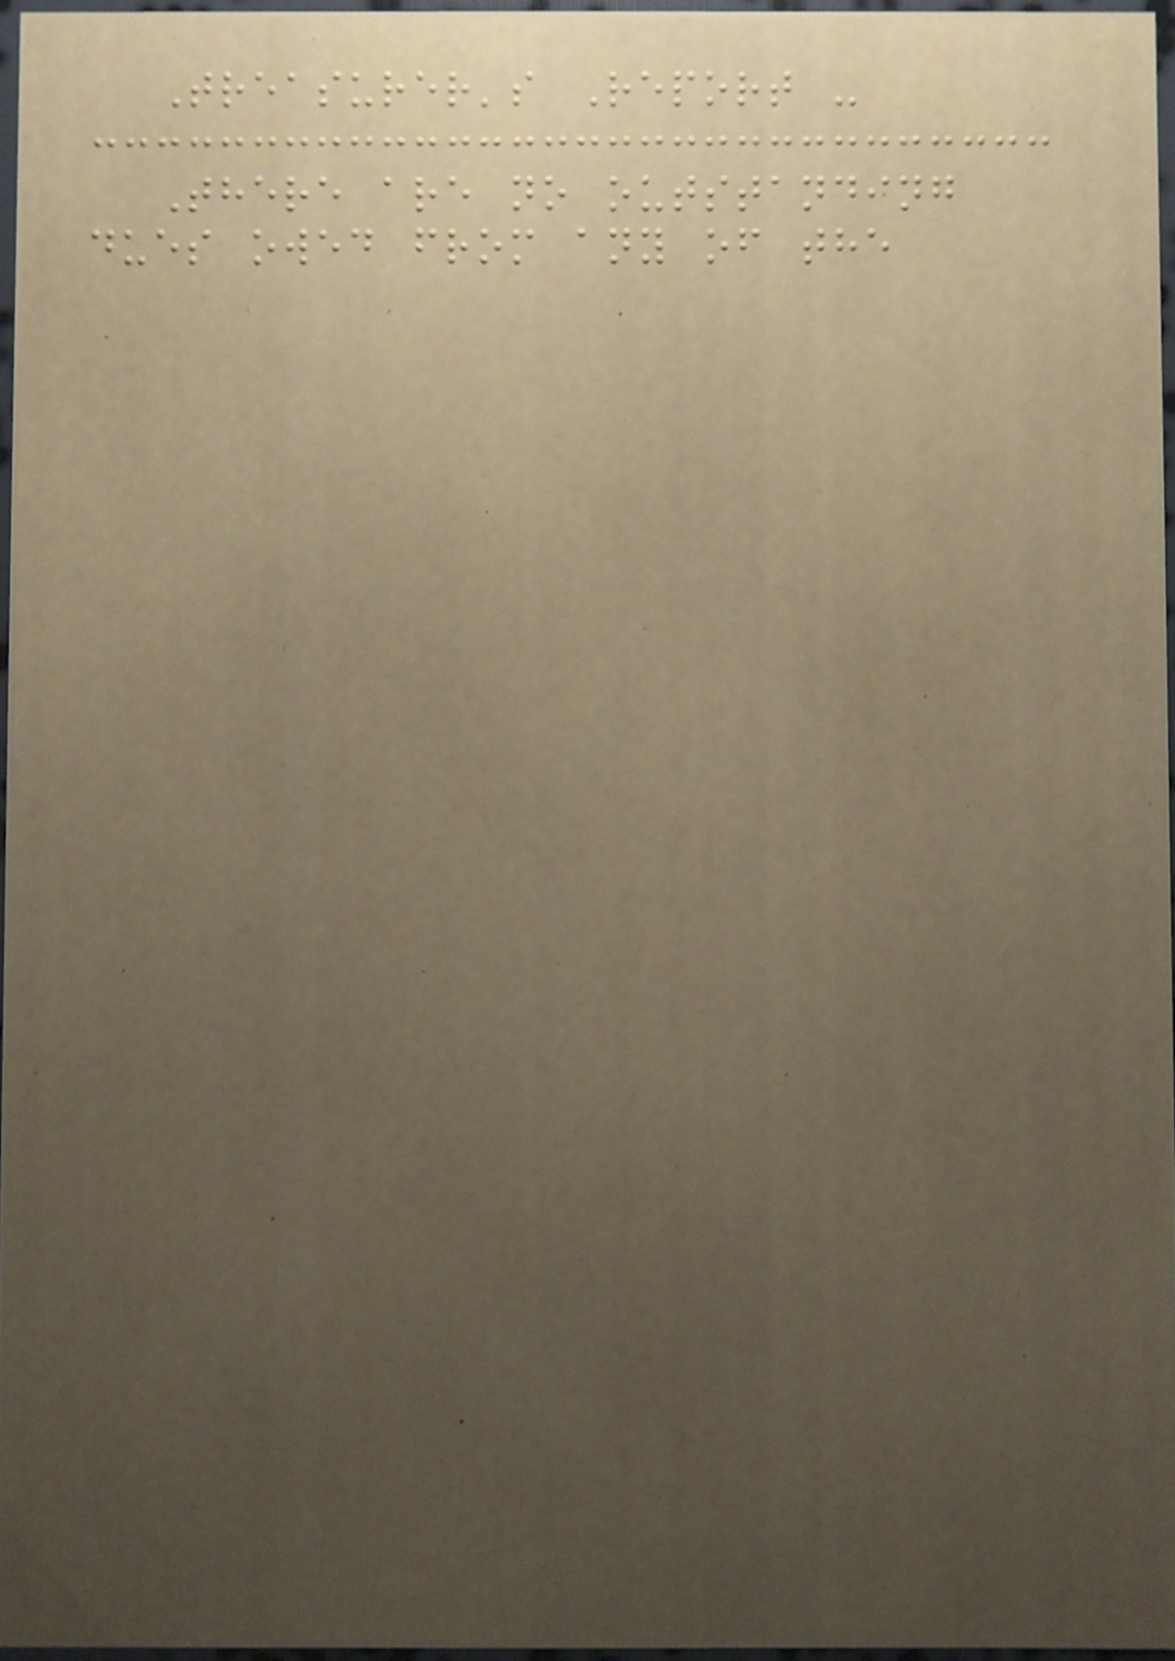Treasurer's Report -
There are no outstanding
dues owed from any of the
